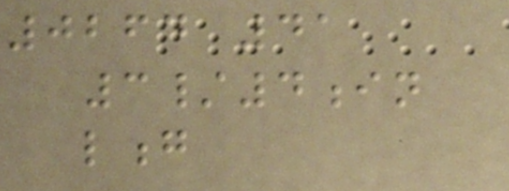0264 41
3/4in
long
